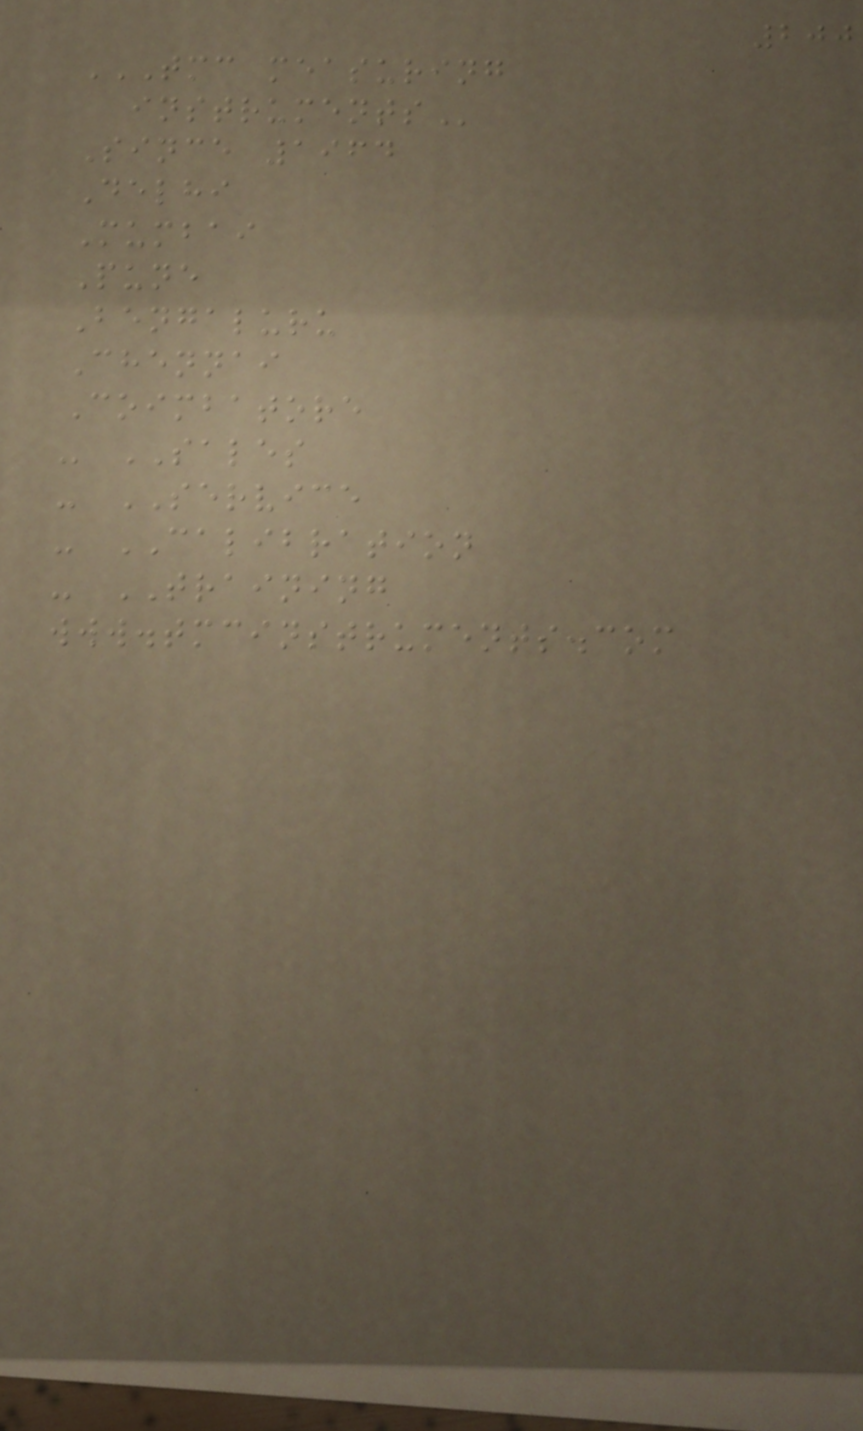200
TMC MEASURING
INSTRUMENTS
Since 1964
Delhi
Mumbai
Pune
Bengaluru
Chennai
Coimbatore
- SALES
- SERVICE
- CALIBRATION
- TRAINING
www.tmcinstruments.com
